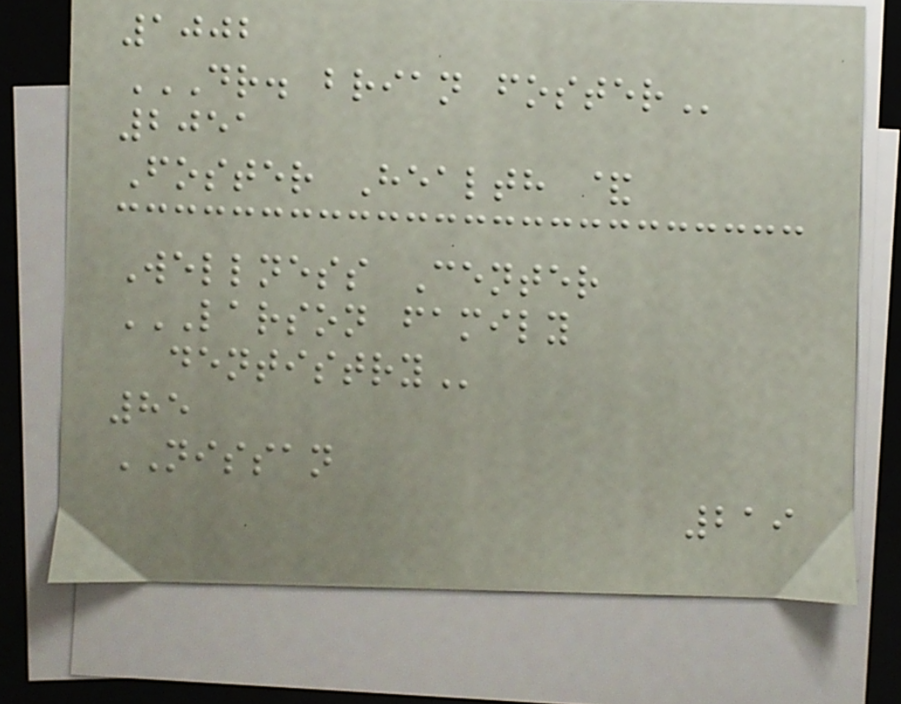1002
DR. BRIAN FOSTER
2051
Foster Health &
Wellness Center
LARSON FAMILY
DENTISTRY
85
NISSAN
219
